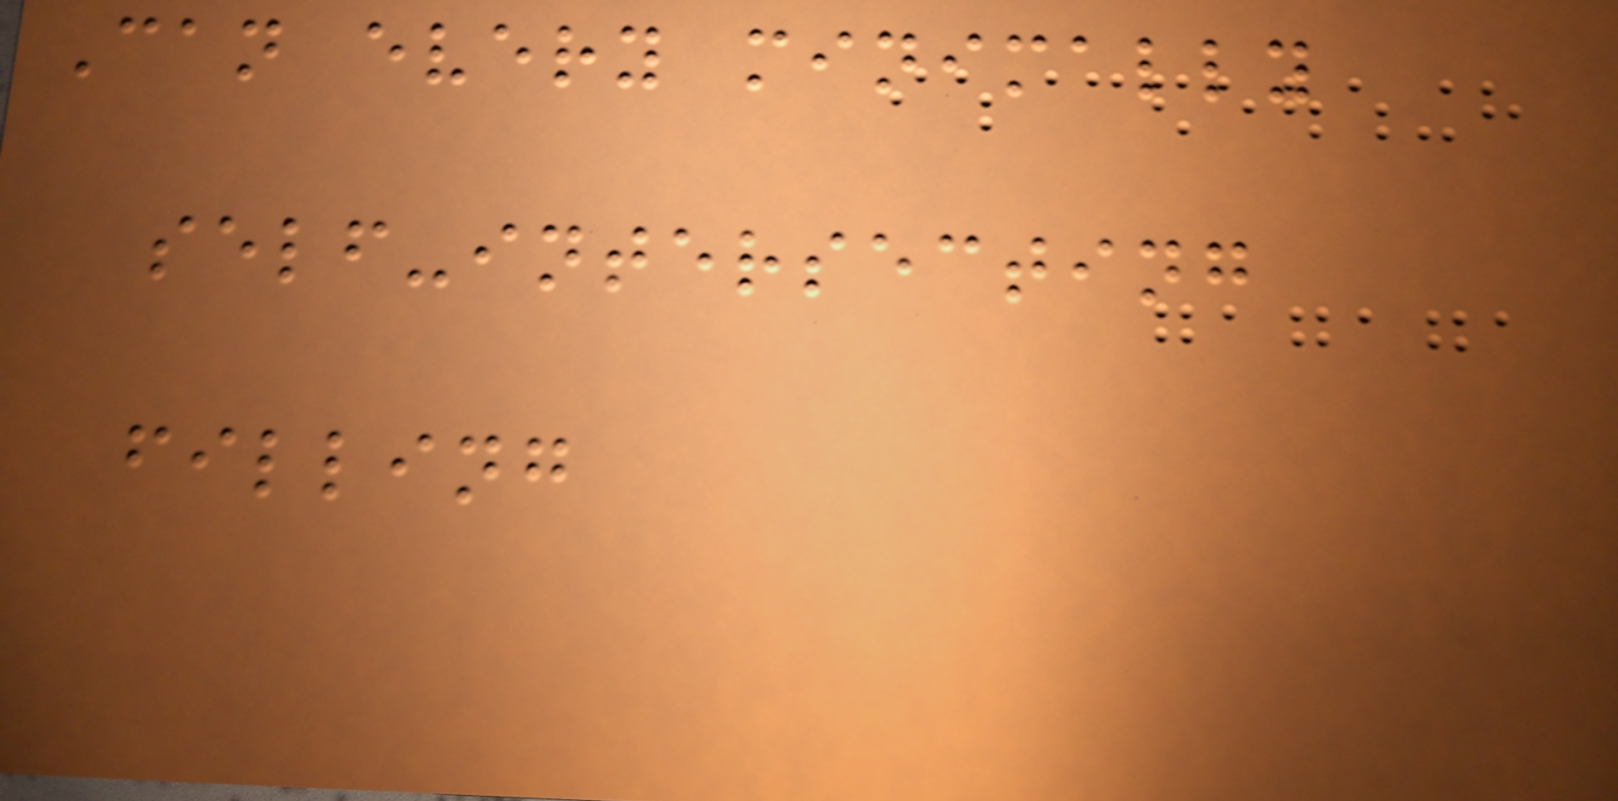Can every minimally
self-intersecting
filling
